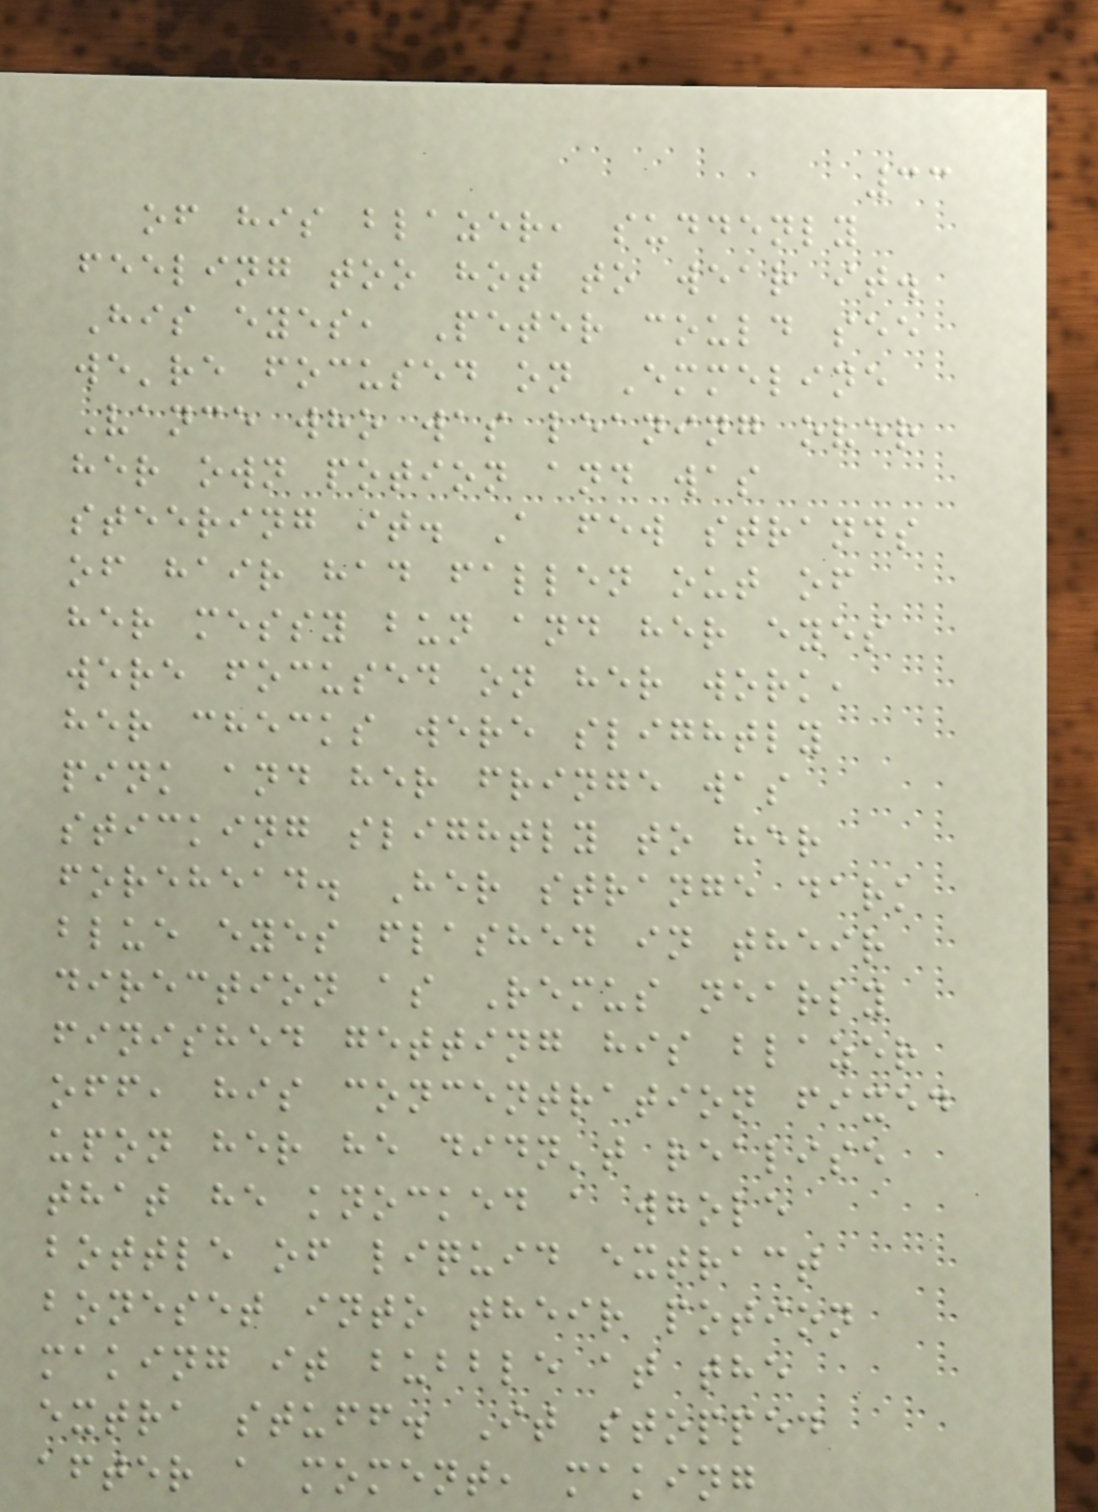33
of his blazer, suddenly
feeling too hot to wear it.
His eyes, Peter could see
we're focused on Emmeline
Vance who was leaning over
her own potion and was
steering it. A few strands
of hair had fallen out of
her messy bun and her eyes
were focused on her work,
her checks were slightly
pink and her fringe was
sticking slightly to her
forehead. Her strange dark
blue eyes flashed in their
direction as Remus nearly
finished getting his blazer
off, his concentration fixed
upon her he didn't realise
that he knocked a whole
bottle of liquid extract
boneset into their potion
making it bubble at the
extra stuff. It stopped
after a moment, making
